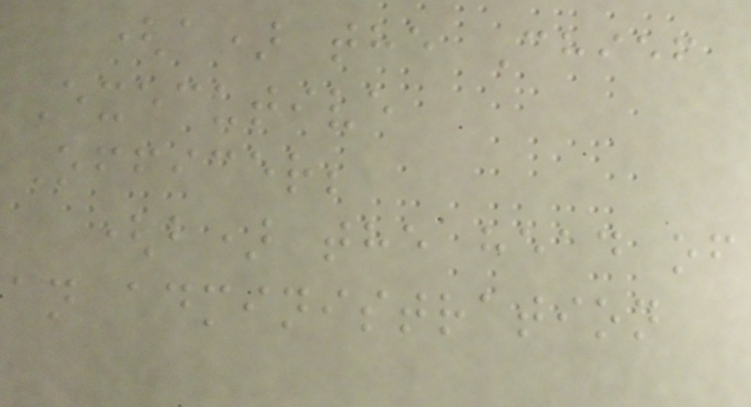(a) the Chief
Executive
Officer;
(b) the head of
an administration
